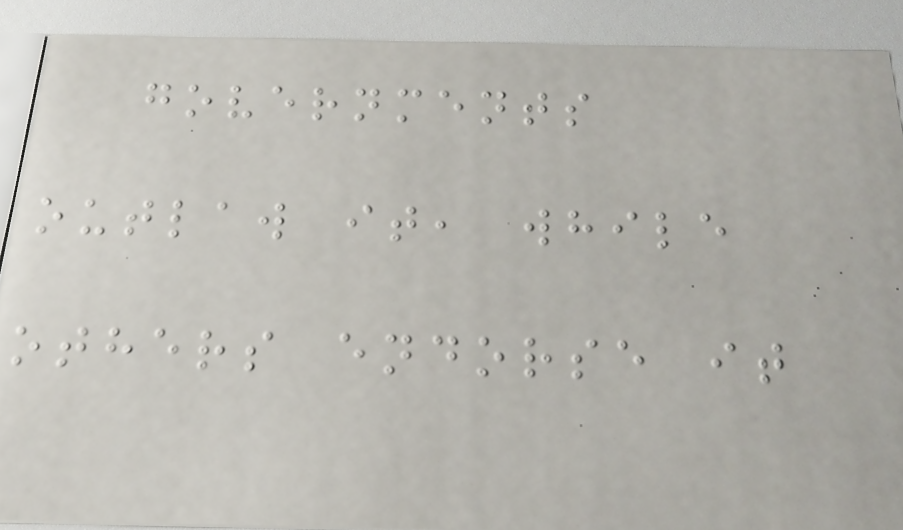governments
outlaw it, while
others endorse it
